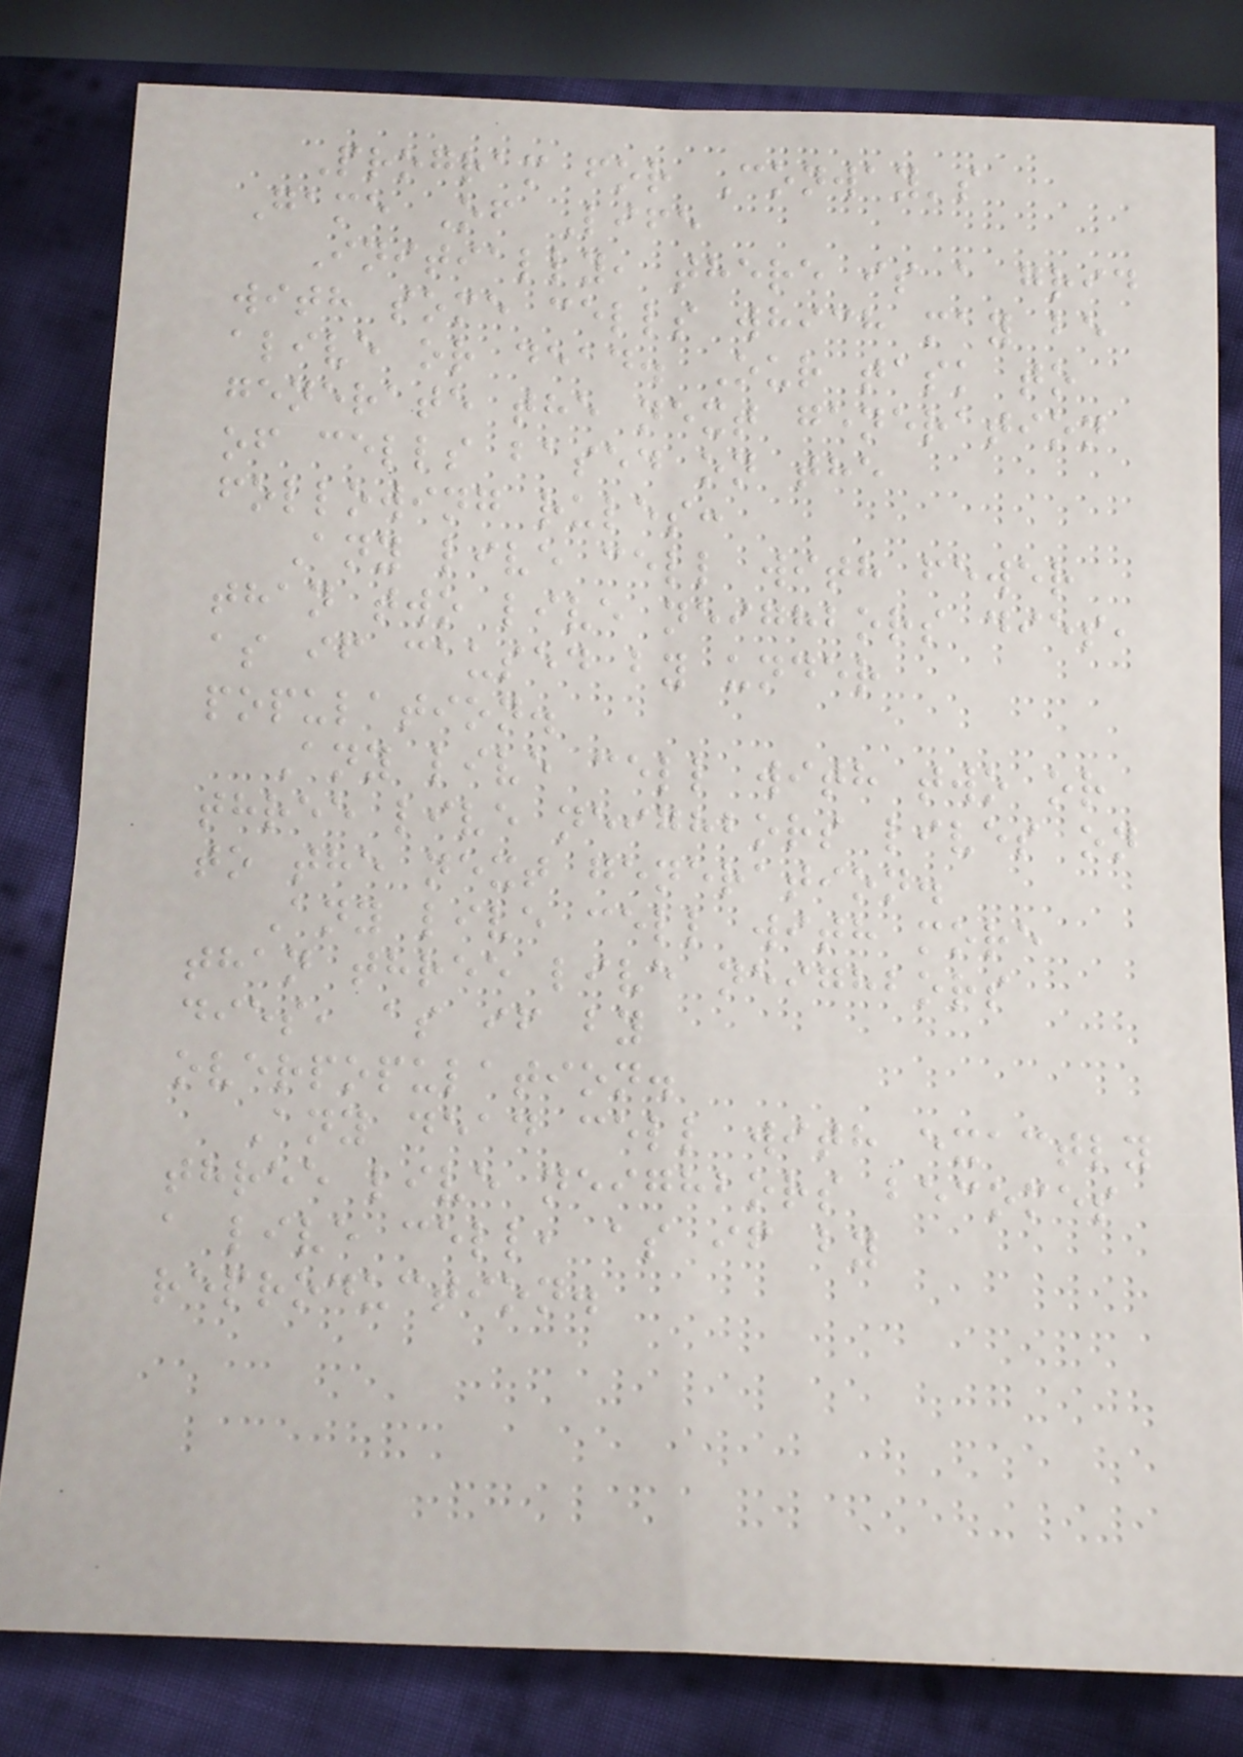Program for Conway's
Game Of Life
Initially, there is a grid
with some cells which may be
alive or dead. Our task to
generate the next generation
of cells based on the
following rules:
Any live cell with fewer
than two live neighbors dies,
as if caused by under
population.
Any live cell with two or
three live neighbors lives on
to the next generation.
Any live cell with more
than three live neighbors
dies, as if by
overpopulation.
Any dead cell with exactly
three live neighbors becomes
a live cell, as if by
reproduction.
